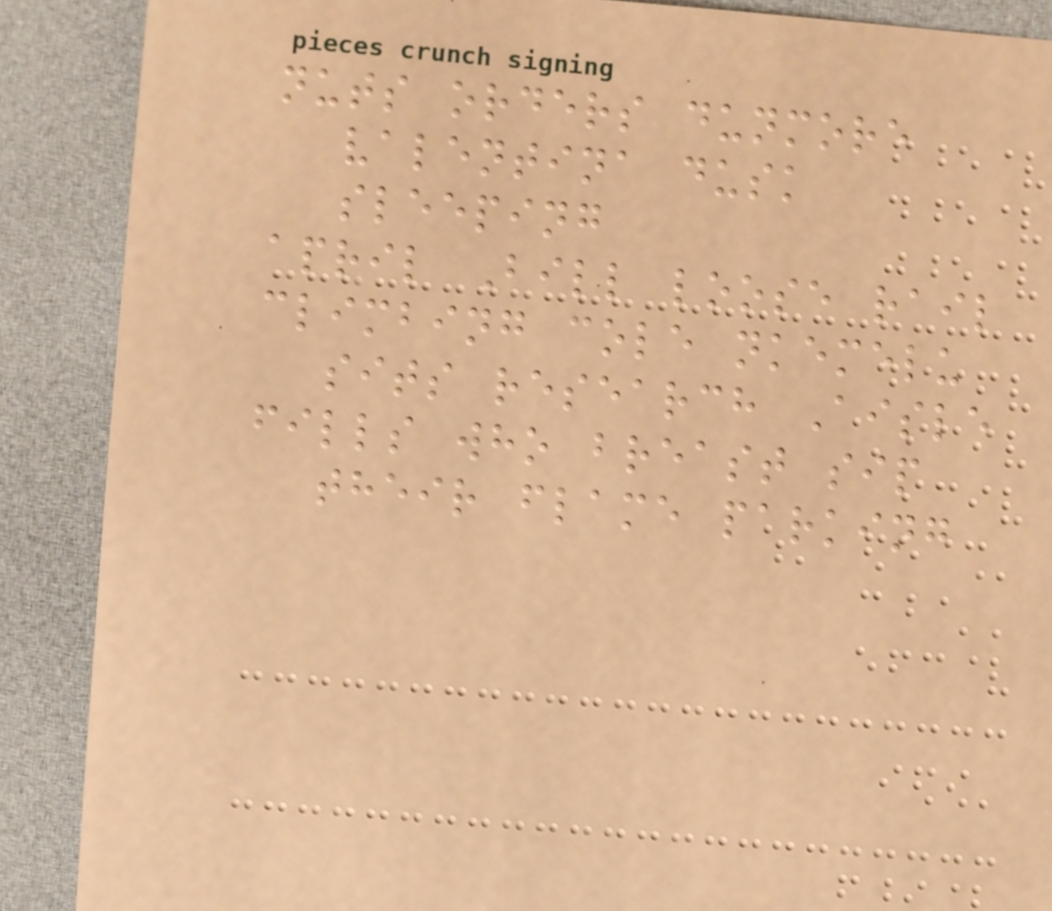nuts orders dunmore
valentina dusk
sleeping
april Bill loose rail
climbing cole nkemelu
sits research Aisle
fills who breast sip
their flame parking
